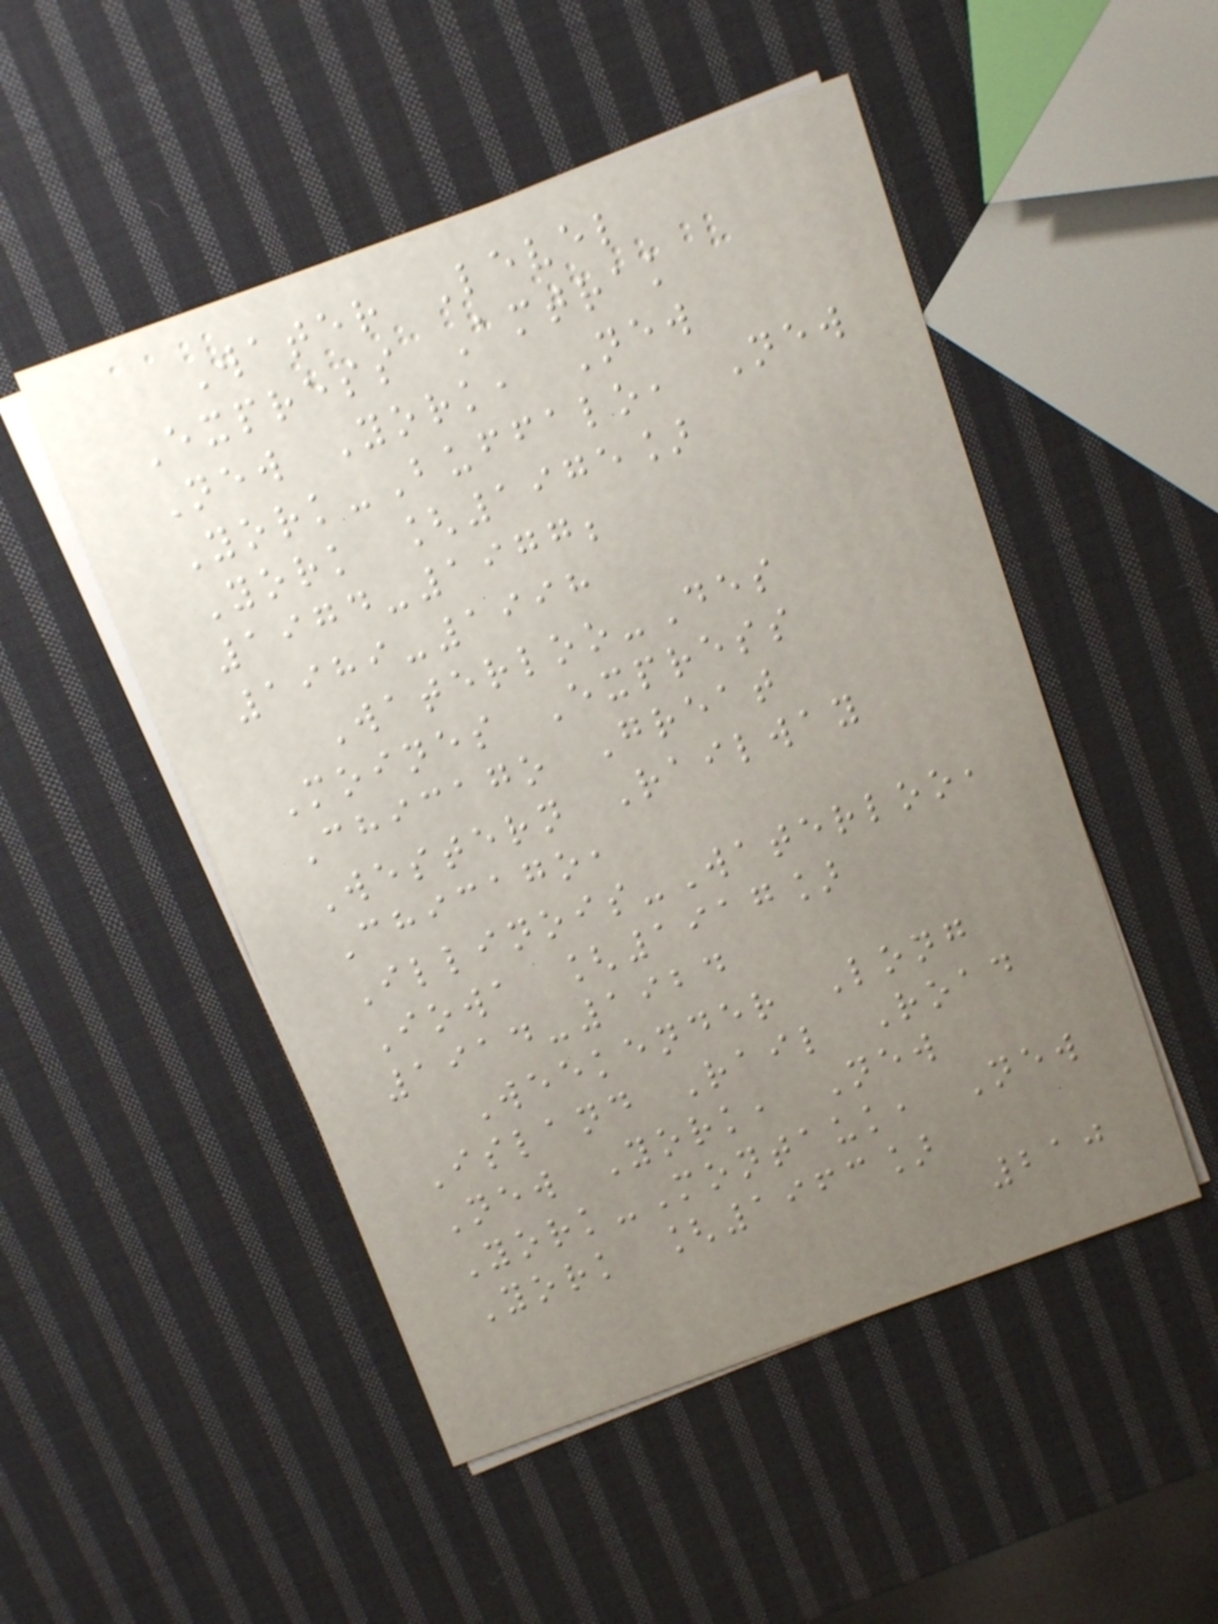Water Level
Express Amtrak
New York, New
York-Buffalo, New
York [1975]
1974-1977;
1989-1998
Waterloo-Des
Moines Express
Chicago Great
Western Railway
Chicago,
Illinois-Waterloo,
Iowa [1917]
1914-1924
Weekender Long
Island Rail Road
New York, New
York-Montauk, New
York [1963]
210
